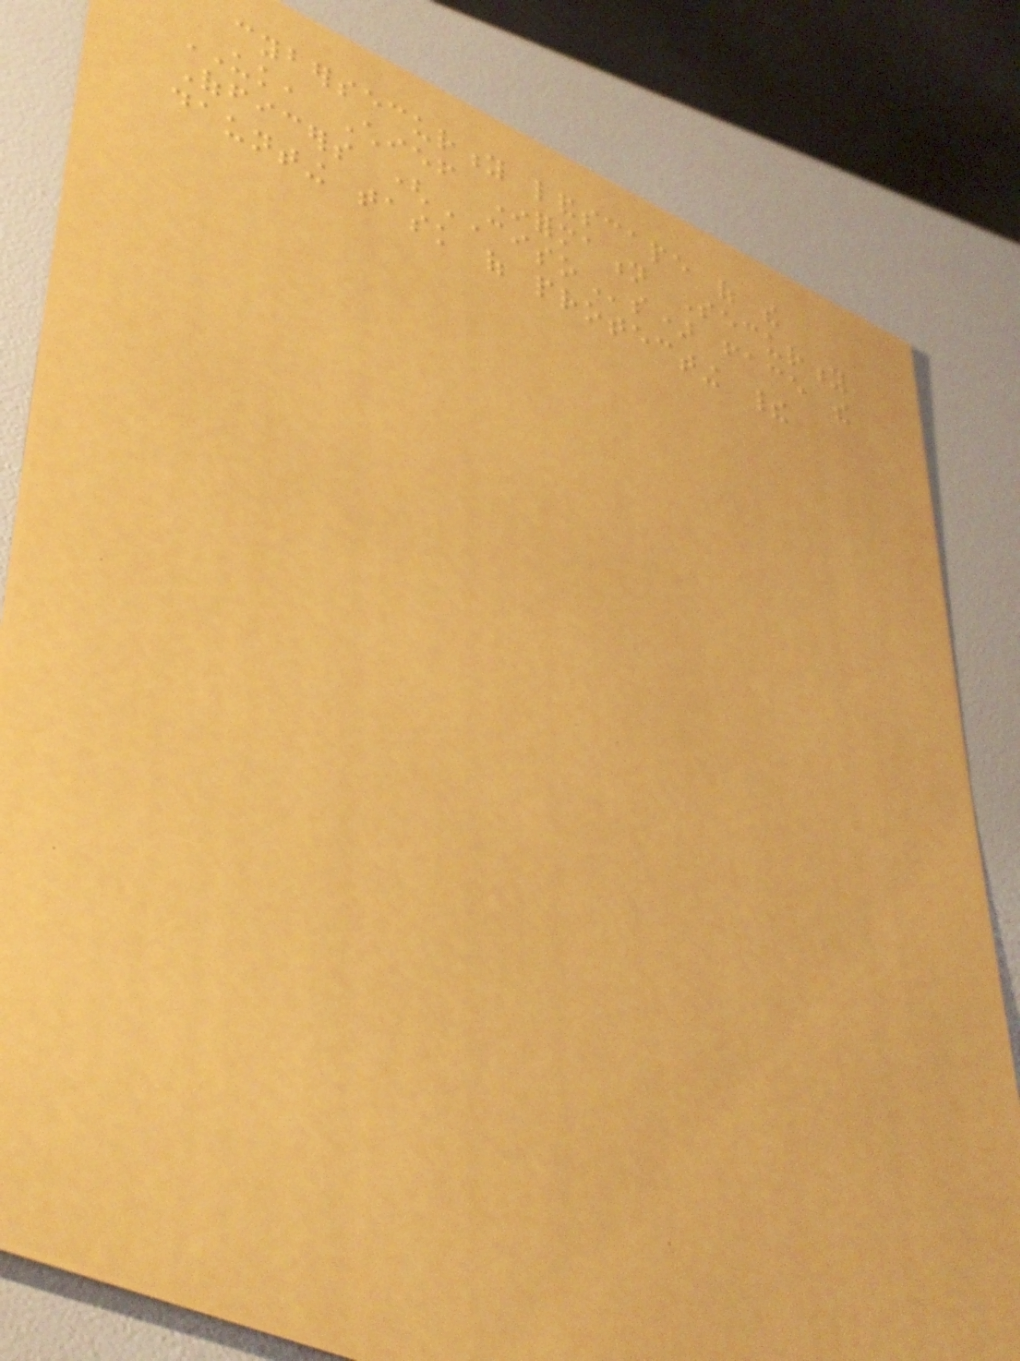cybersecurity landscape of the
UK, Chief Information Security
Officers (CISOs) face the
daunting task of protecting their
